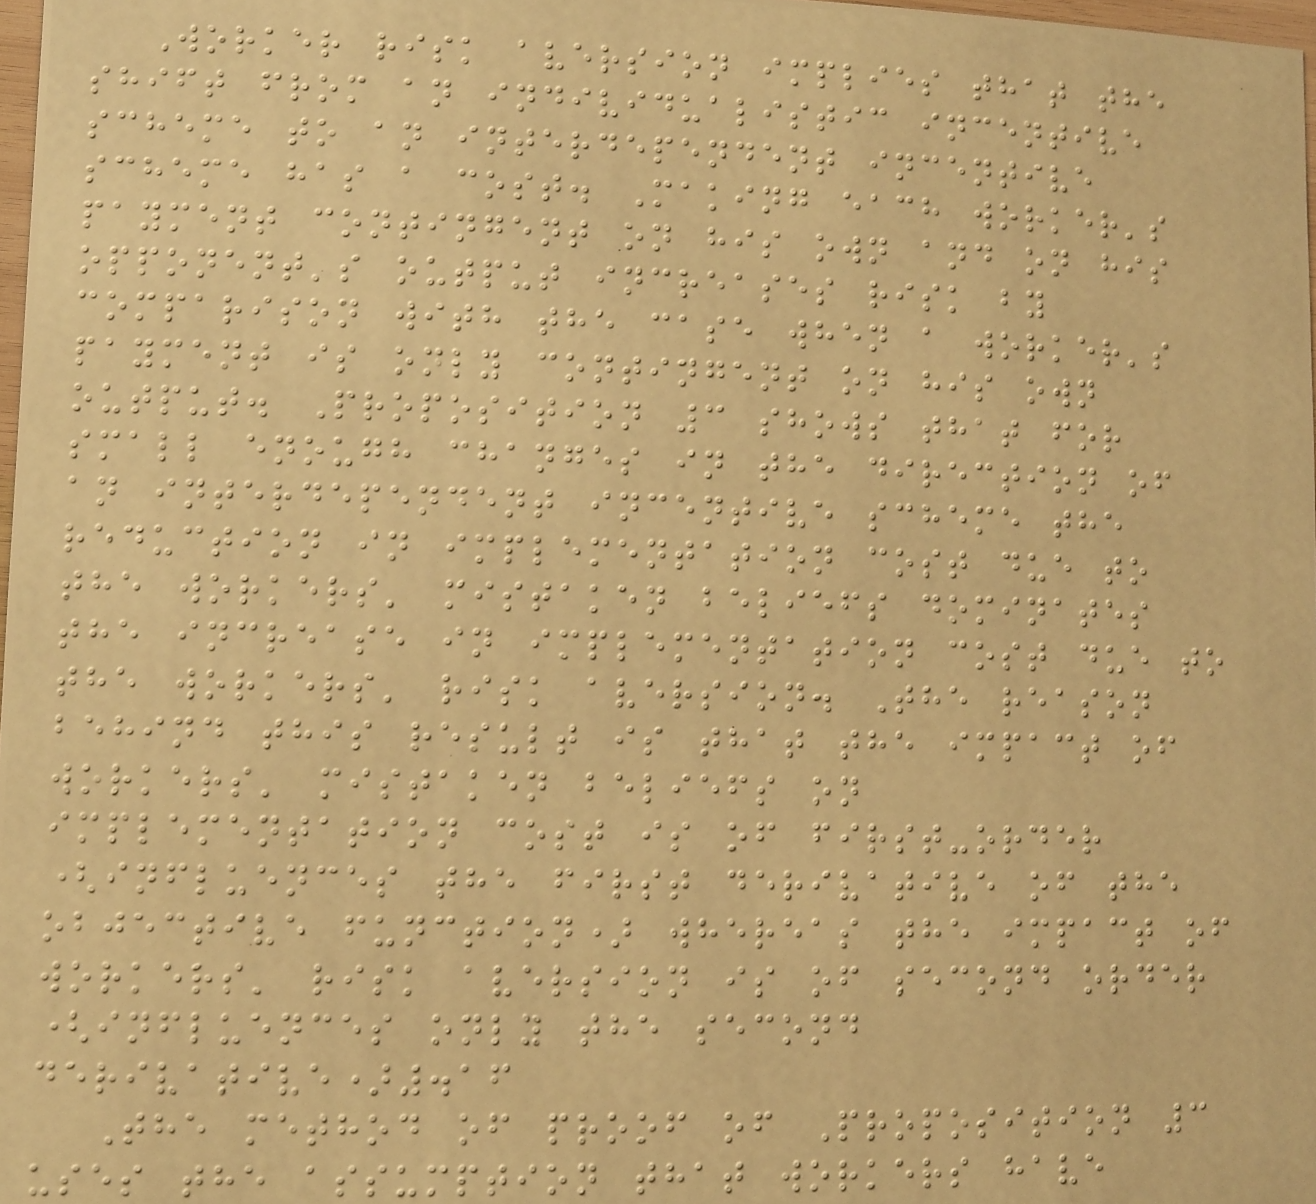Worker risk aversion implies that the
shift from an individualistic incentive
scheme to an interdependent incentive
scheme has a cost. Making each worker's
payment contingent on his own and on his
opponent's output increases risk by
comparison with the case when a worker's
payment is only contingent on his own
output. Proposition 3 shows that for
small enough changes in the direction of
an interdependent incentive scheme the
reduction in implementation cost due to
the workers' mistaken beliefs dominates
the increase in implementation cost due to
the workers' risk aversion. The reason
behind this result is that the impact of
workers' mistaken beliefs on
implementation cost is of first-order
(influences the first derivative of the
objective function) whereas the impact of
workers' risk aversion is of second order
(influences only the second
derivative).16
The method of proof of Proposition 3
uses the assumption that workers have
